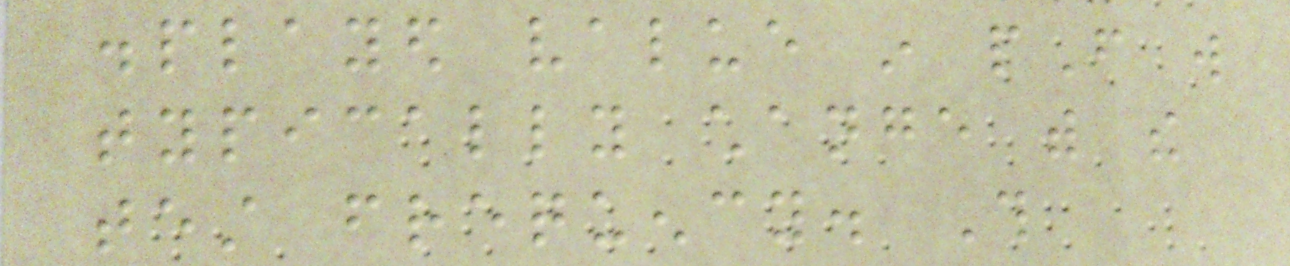displayed value in pF will
typically change with the
test frequency. This
